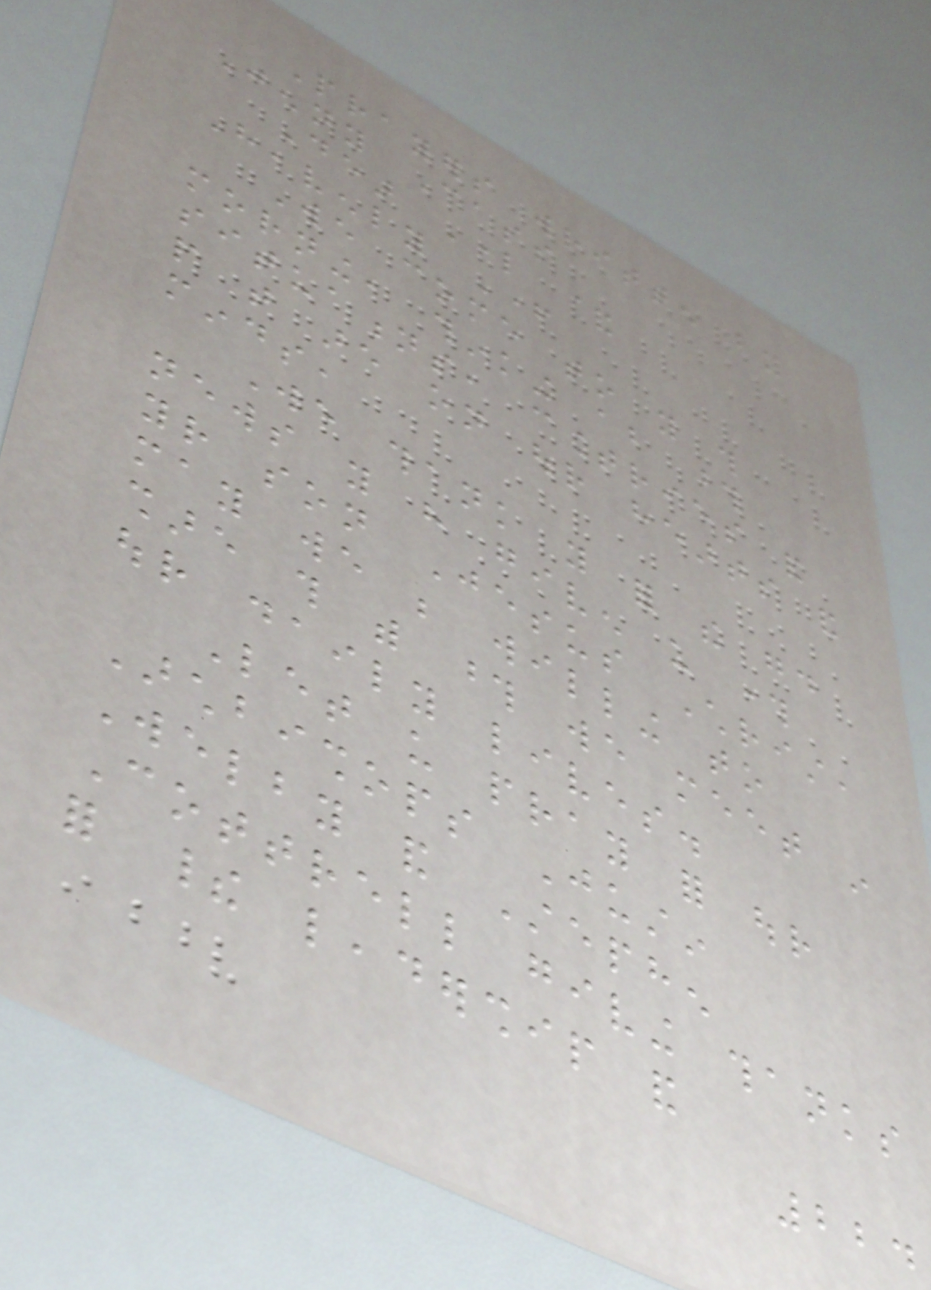Prayers written by
Jenny Cass
Dear Lord &
Heavenly Father
We come to you this
morning, thinking about those
situations, countries and
people that are on our hearts and
minds,
We thank you for the good
news you have given us through
your son Jesus Christ,
may we be willing to
share this with those we meet in
our daily lives.
Let us pray for our
Archbishops Justin
Welby and Stephen
Cottrell giving thanks
for their leadership and
224
